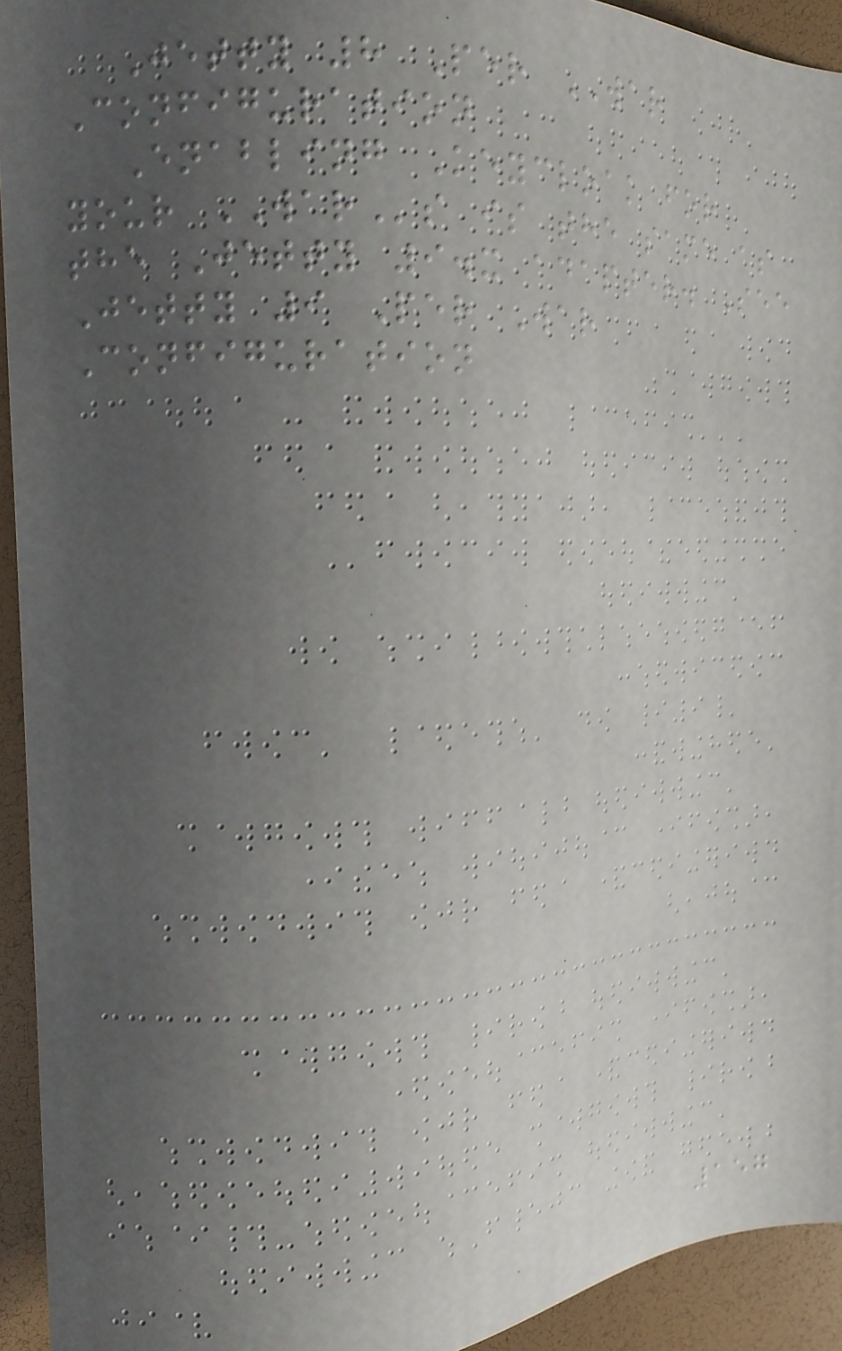Jetty 8 Per WAR
Configuration
Enabling Keycloak for
your WARs is the same as
the Jetty 9.x adapter. See
Jetty 9 Per War
Configuration
157
